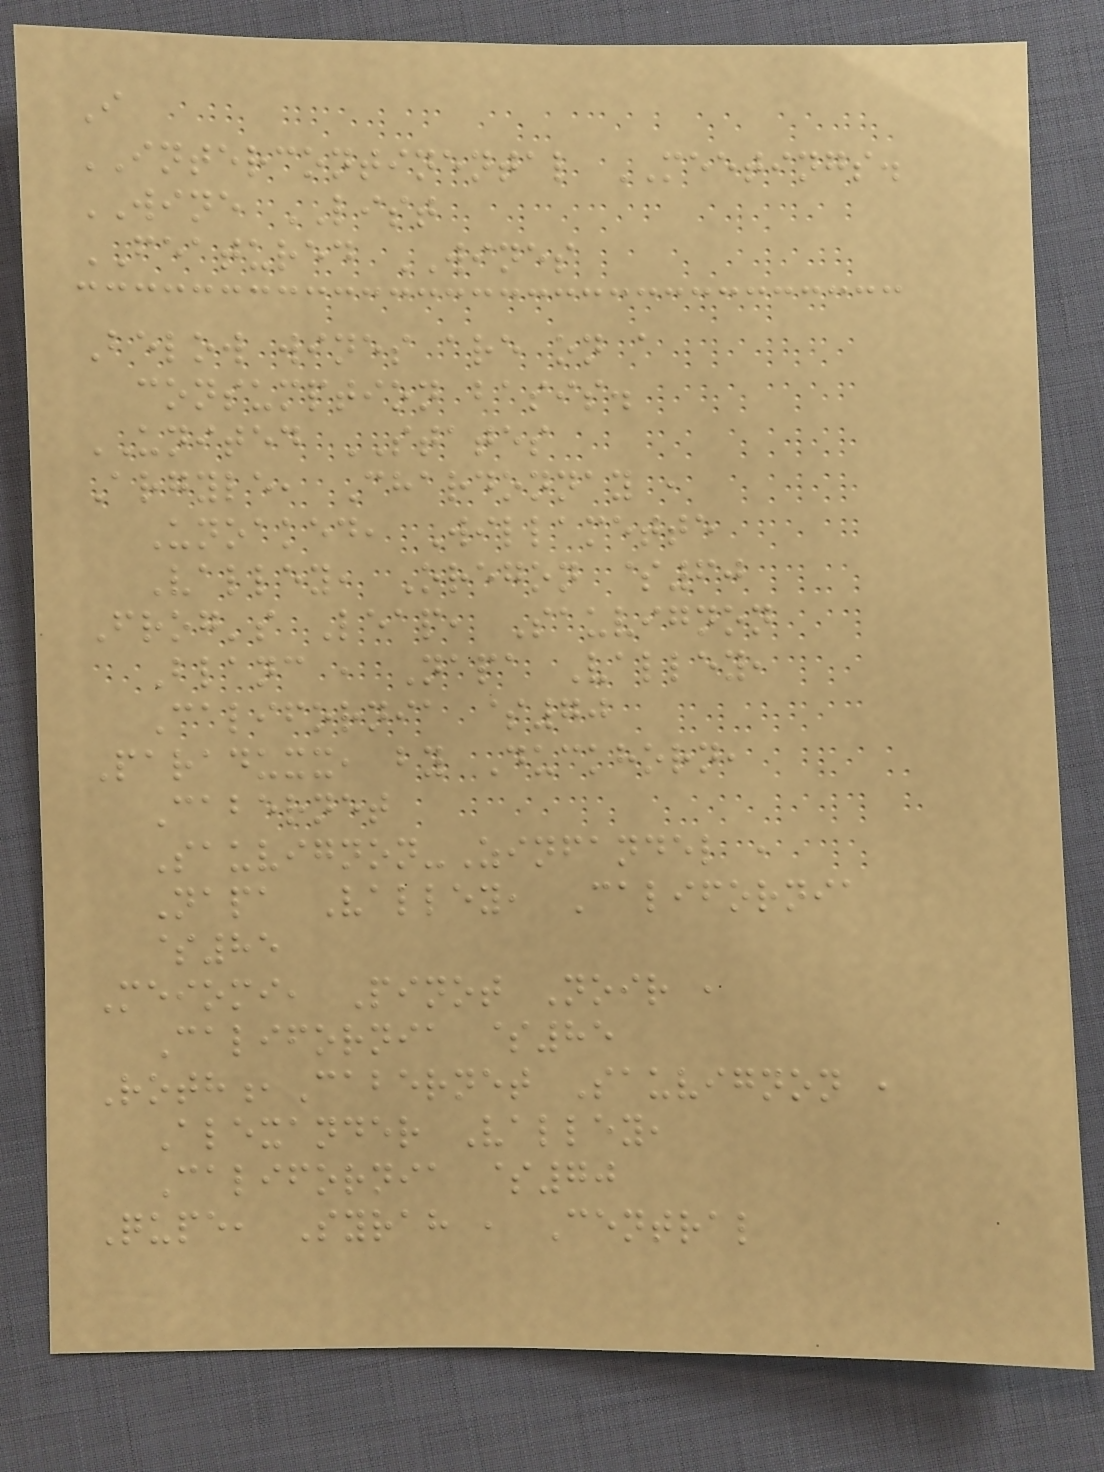I
INTERCONTINENTAL MEETINGS.
WINE LIST
FEATURED WINES
Below wines are on a
consumption basis.
UNITED STATES
Argyle, Chardonnay ,
Unoaked, Willamette
Valley, Oregon $60
Frog's Leap, Sauvignon
Blanc , Napa Valley,
California $70
Paraduxx, by Duckhorn,
Cabernet
Sauvignon-Zinfandel ,
Napa Valley, California
$85
Meiomi, Pinot Noir ,
California $85
Roth,Cabernet Sauvignon ,
Alexander Valley,
California $70
Qupe, Syrah , Central
